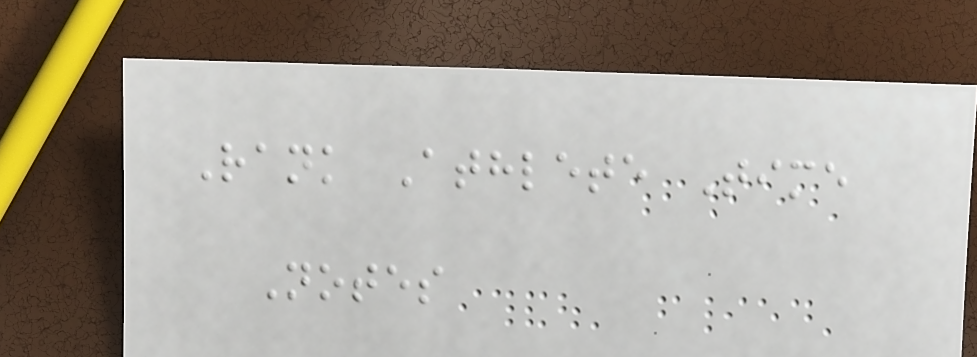Rank Athlete Time
Notes
